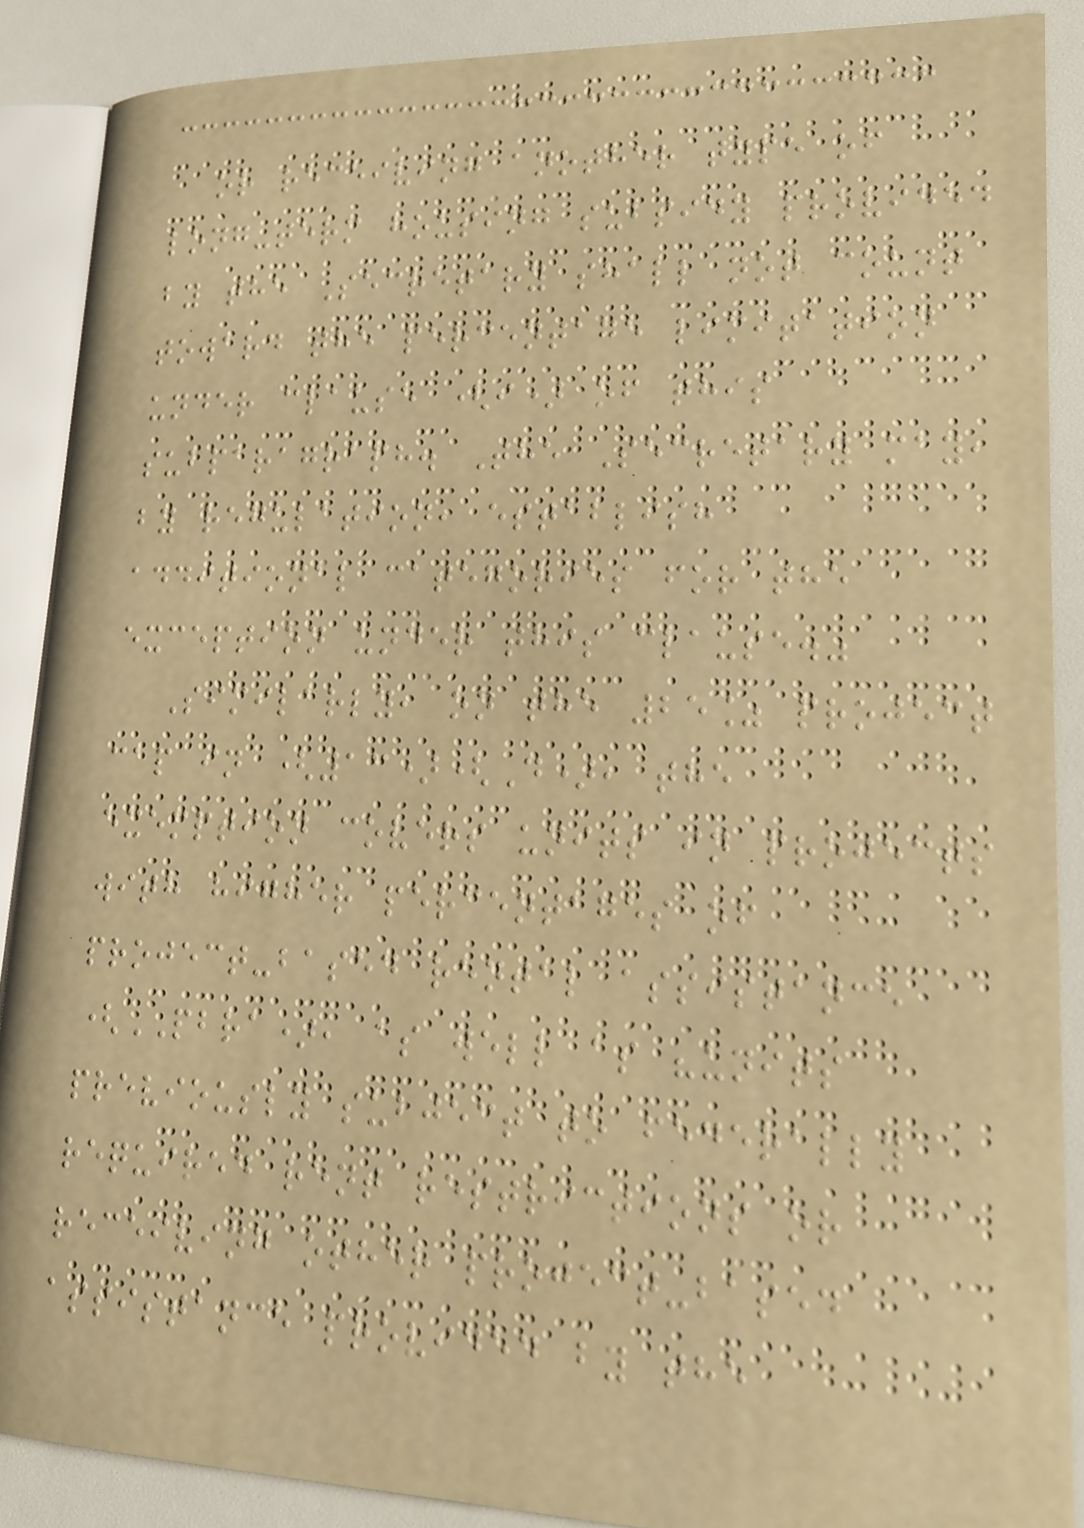or receiving another type of
long-term housing subsidy provided
by the Secretary shall not count
toward the percentage limitation
under clause (i) of this
subparagraph. The Secretary may,
by regulation, establish
additional categories for the
exception under this clause."
Similarly, on the 25% project
cap in (13)(D), the
exemption covers units in projects
with higher percentages of
project-based rental assistance
(PBRA), as well as "units
previously subject to federally
required rent restrictions or
receiving other project-based
assistance provided by the
